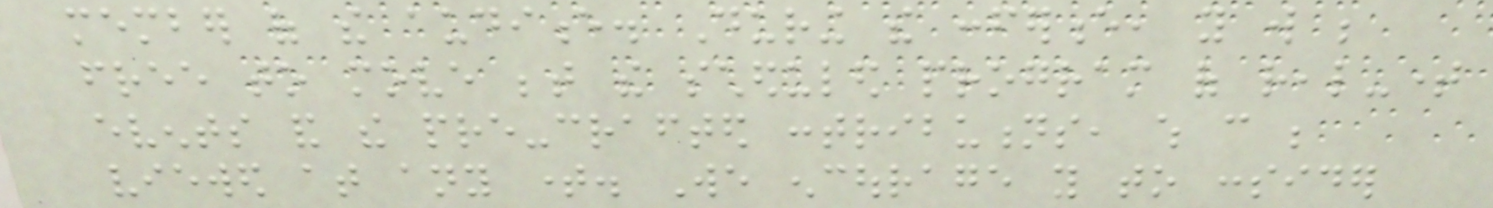member of the audience. During the conference, you will be
free to move between the scheduled program of real-time
events and the pre-crafted contributions, which can be
viewed at any time. We encourage you to consider
